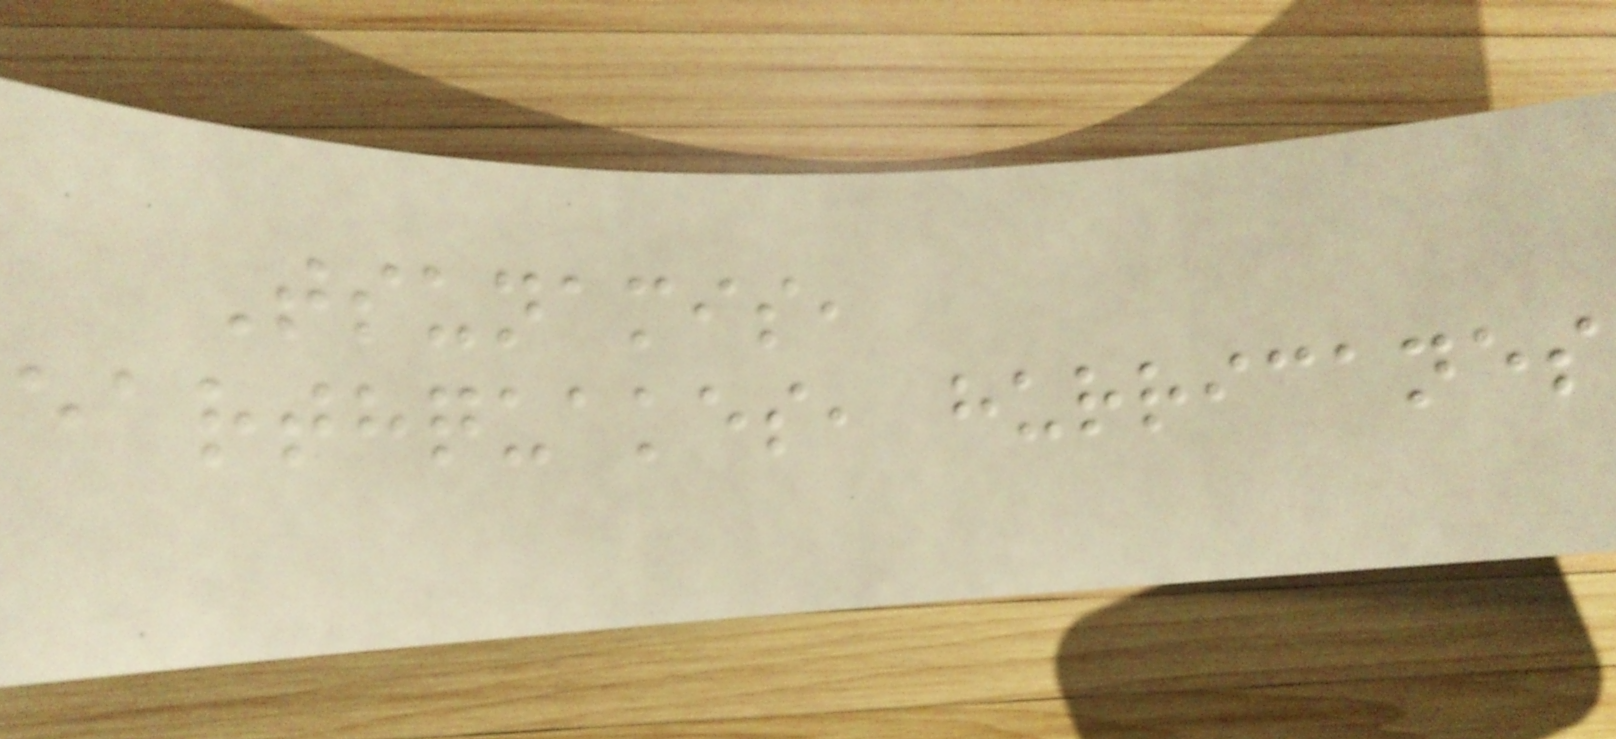Tsunamis,
earthquakes, hurricanes
